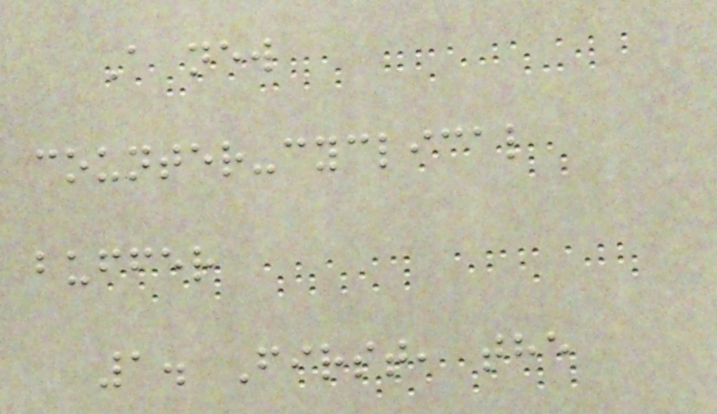A new
counter-cyclical
buffer
1. First, the
